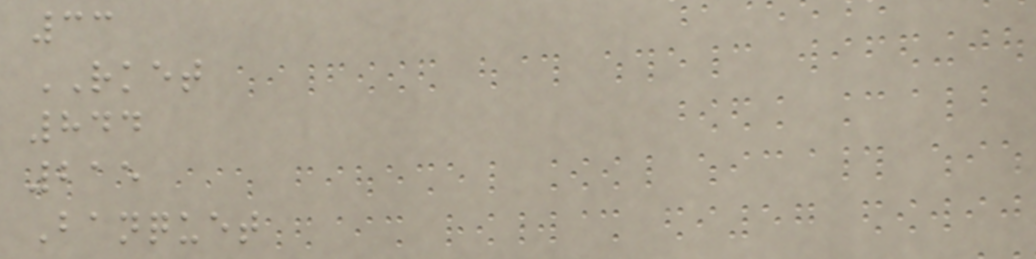33
RKET
844
215
Banquet
